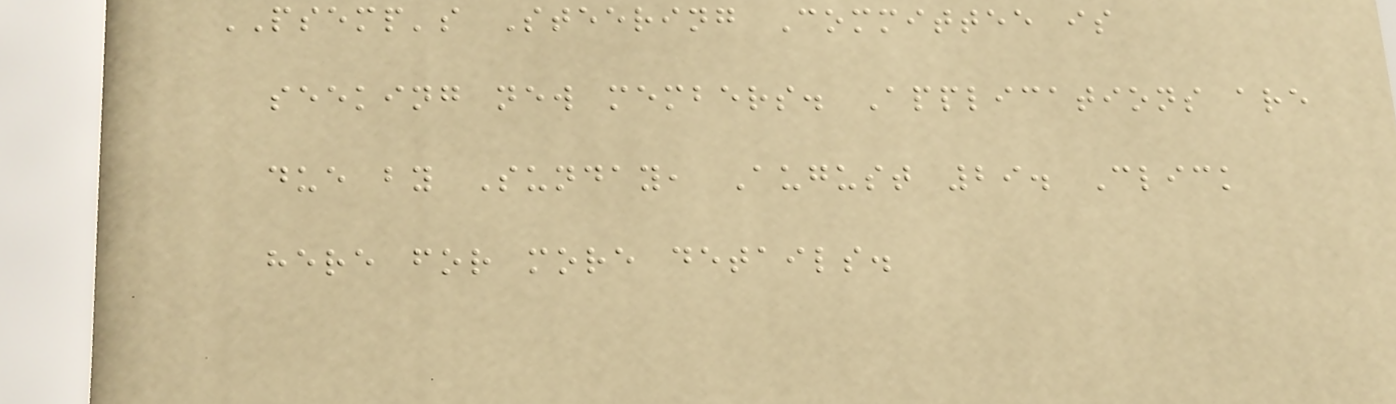PSEMP's Steering Committee is
seeking new members. Applications are
due by Sunday, August 29. Click
here for more details.
